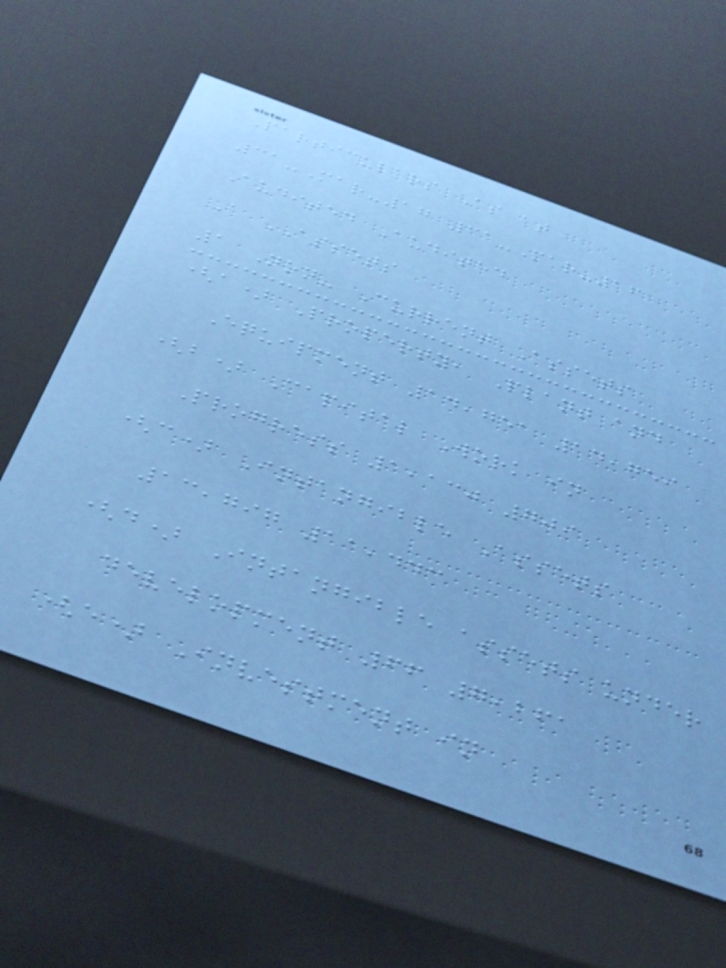Particulars As at
31-Mar-17 31-Mar-16
Audited Audited
A ASSETS
1 Non- Current Assets
(a) Property, Plant and
Equipment 14,751 14,759
(b) Capital Work in
Progress 1,130 709
(c) Intangible Assets
13,797 11,443
(d) Intangible assets under
development 66 7,261
(e) Investment in
